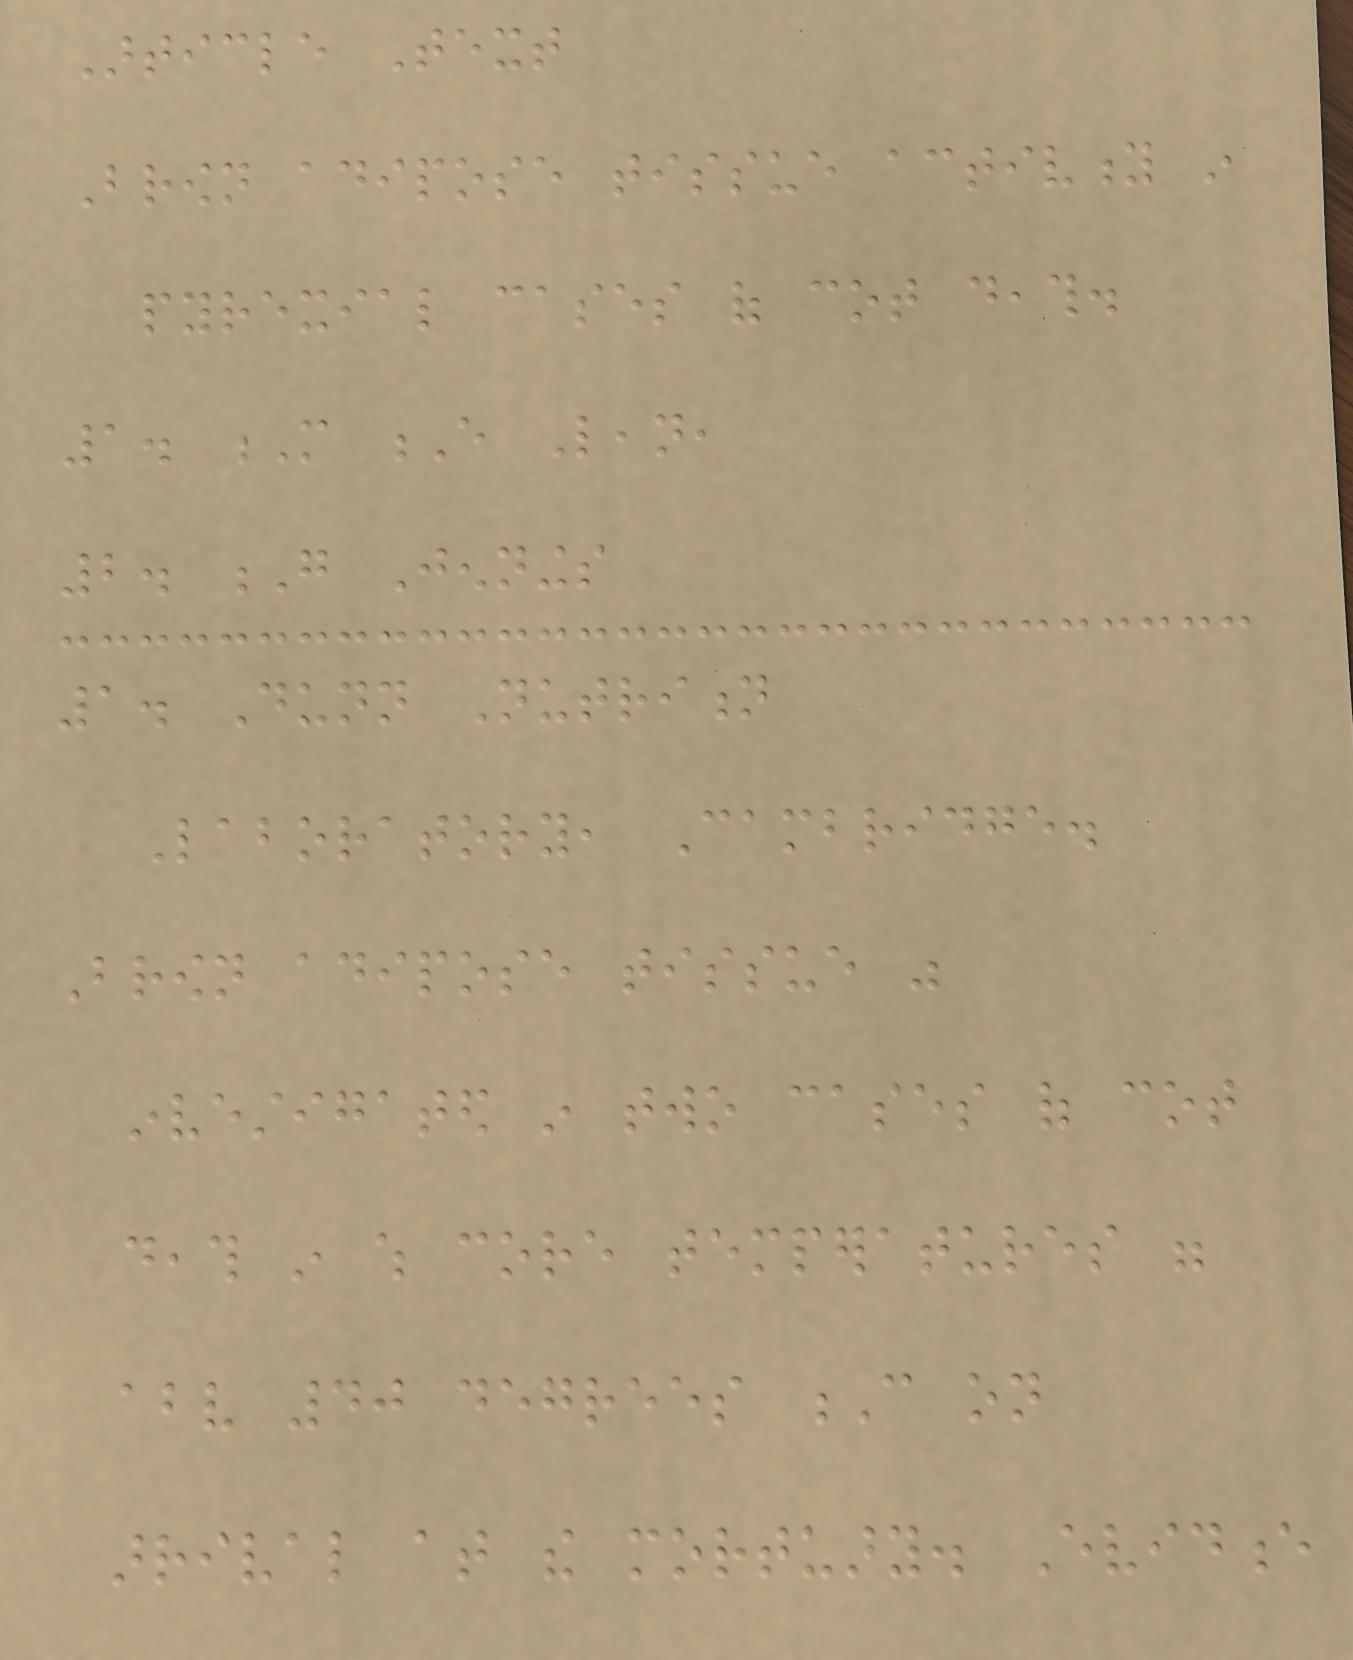Article Text
Brown adipose tissue activity in
pyrexial cases of cot death.
1. M E Lean,
2. G Jennings
1. Dunn Nutrition
Laboratory, Cambridge.
Brown adipose tissue was
investigated in two cases of cot
death in which core temperatures were
above 40 degrees C on
arrival at the mortuary. Evidence
